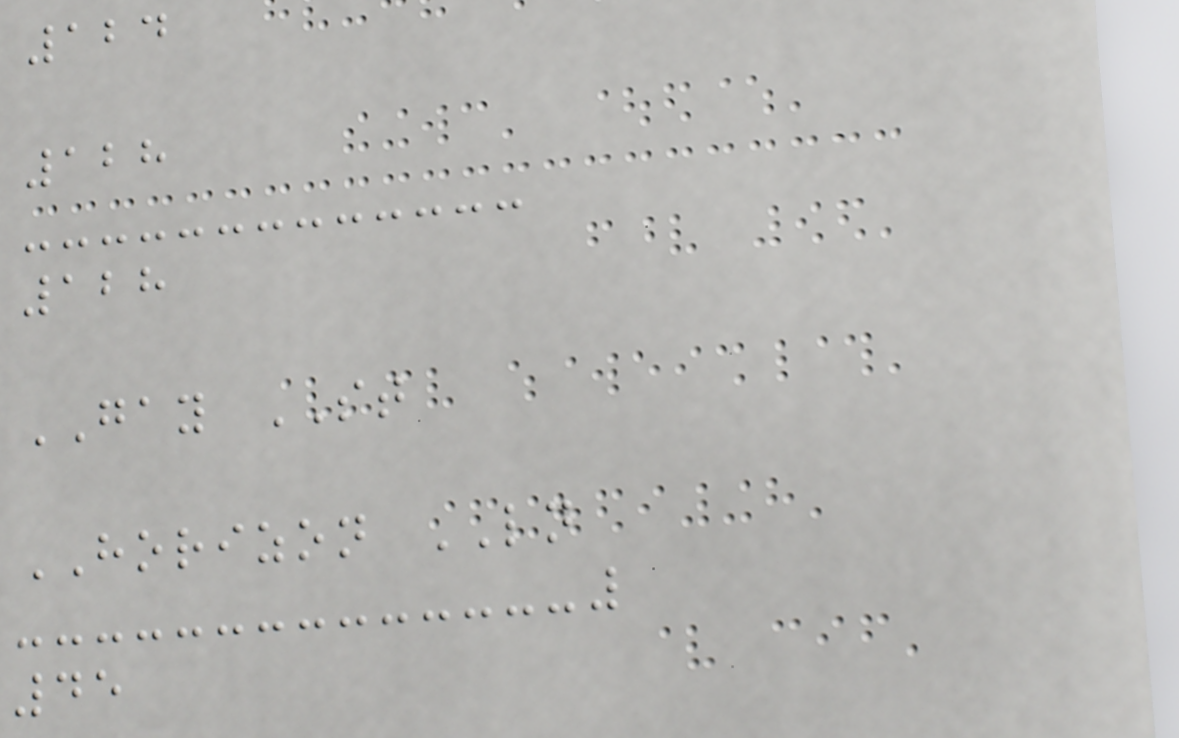124
128
128
GAY ST
HORIZON LN
45
